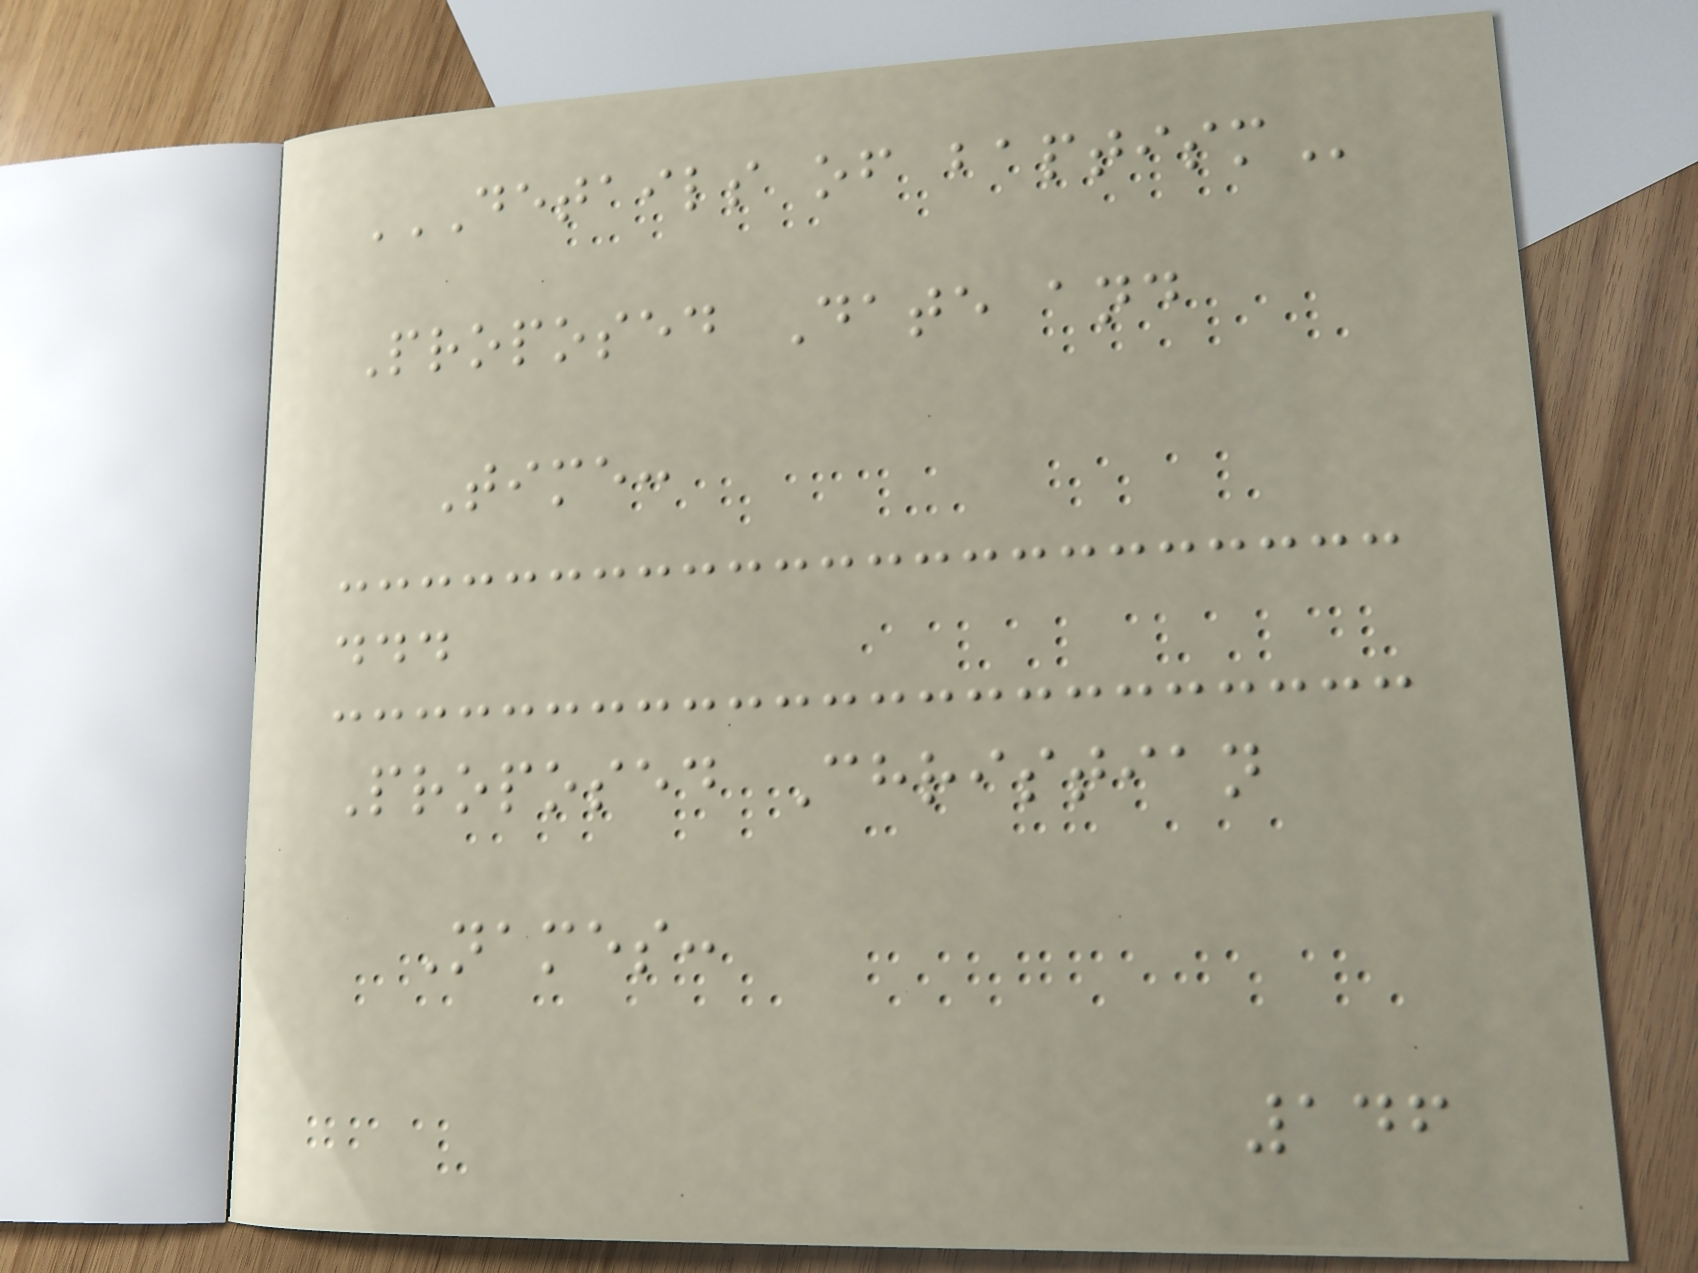DETAILS OF BAPTISM
Proposed Date and
Time:
...
Proposed Christian
Names:
146
